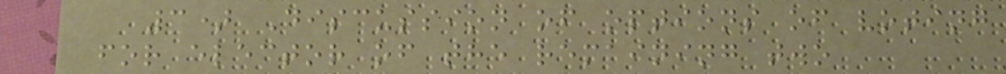3) Discussion of options of voting
for elector of the remaining two
